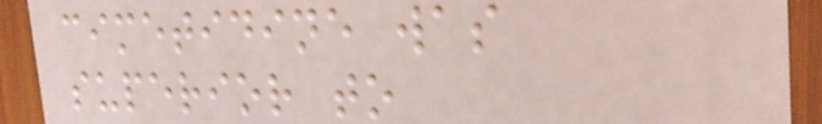cimetidine was
superior to
